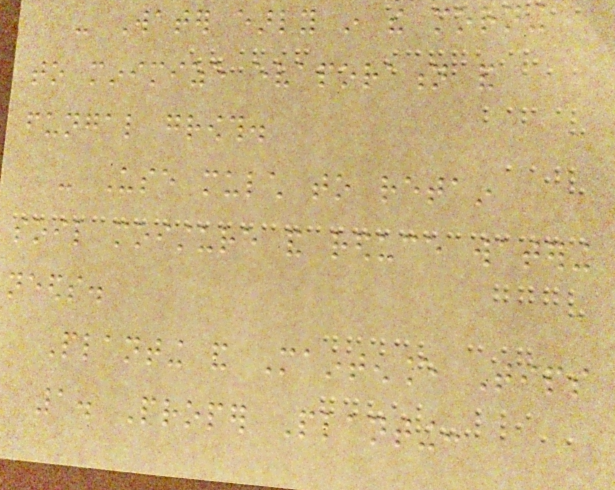- Water early in the morning
to minimize evaporation and
fungal growth.
- Use mulch to retain
soil moisture and reduce watering
needs.
Planting and Maintenance Tips
1. Proper Planting:
